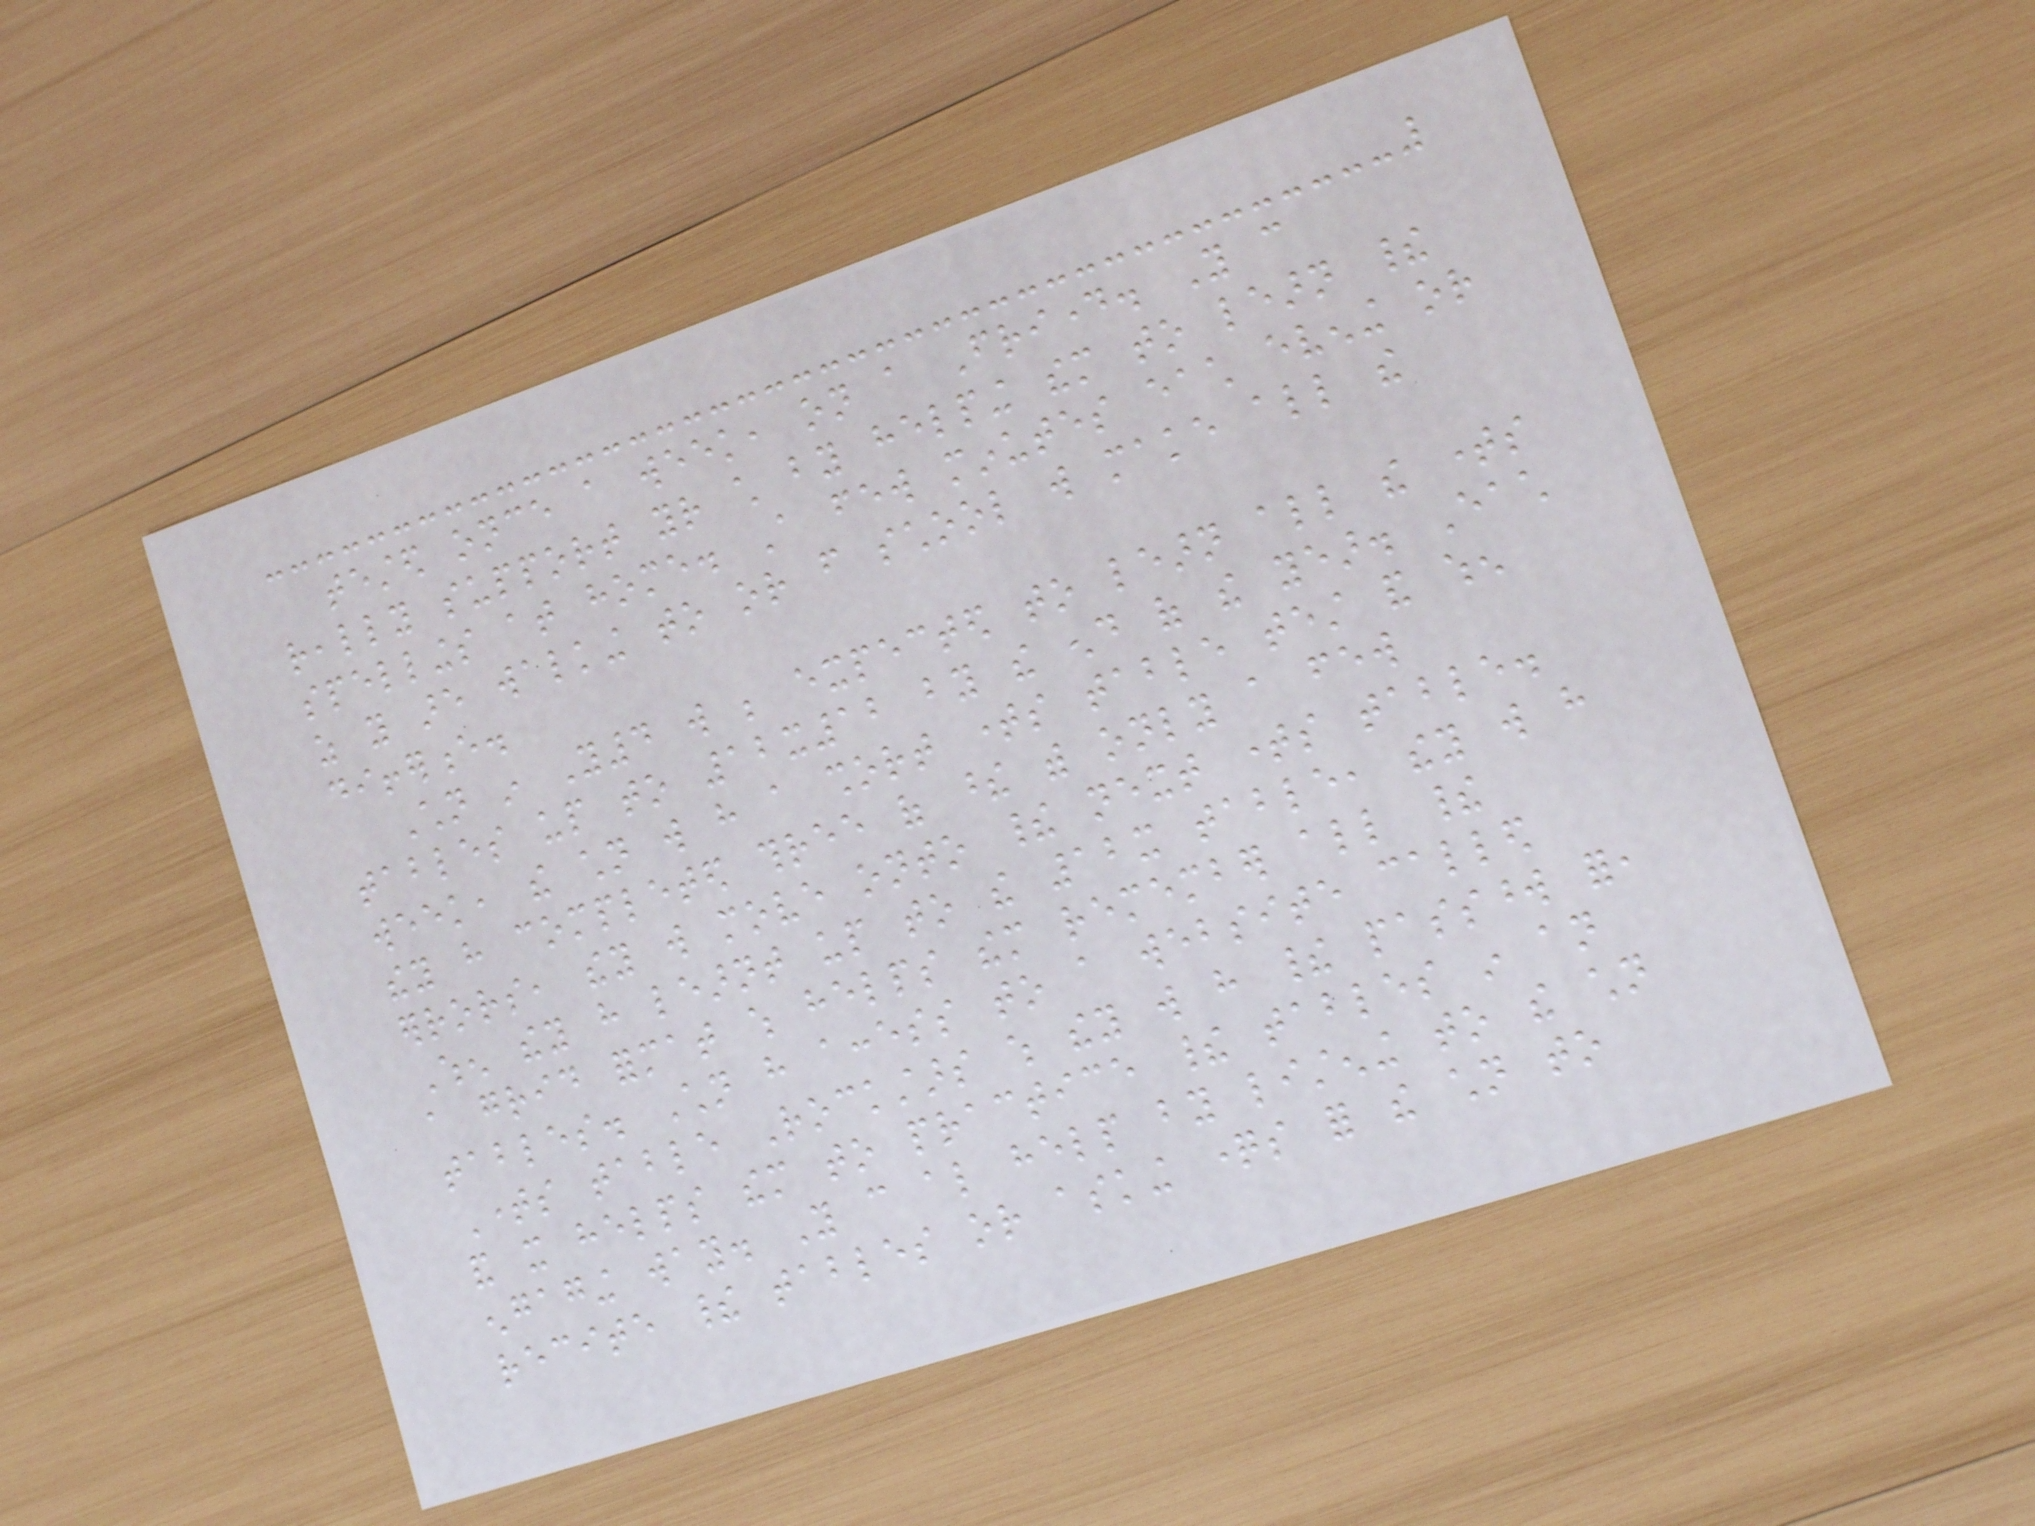tested once a week, on a Friday. You can
really support your child by helping them to learn their
spellings at home. A few minutes each evening or
as you are walking to or from school will make all the
difference.
Children in Y4 will be expected to learn all the times
tables up to 12x12 by the end of the year. Each
week, the children will have a short times table test and when
they have completed three of these with only a few
errors, they will move onto their next times table.
When they have learnt up to the 12x table, they will have
a grid format which helps them remember all their
tables. Children have access to a website called
Times table Rockstars which they will have their password for,
and it helps them to practice their tables in an
engaging way. You can also help by listening to the children
recite their tables or asking questions for the children to
